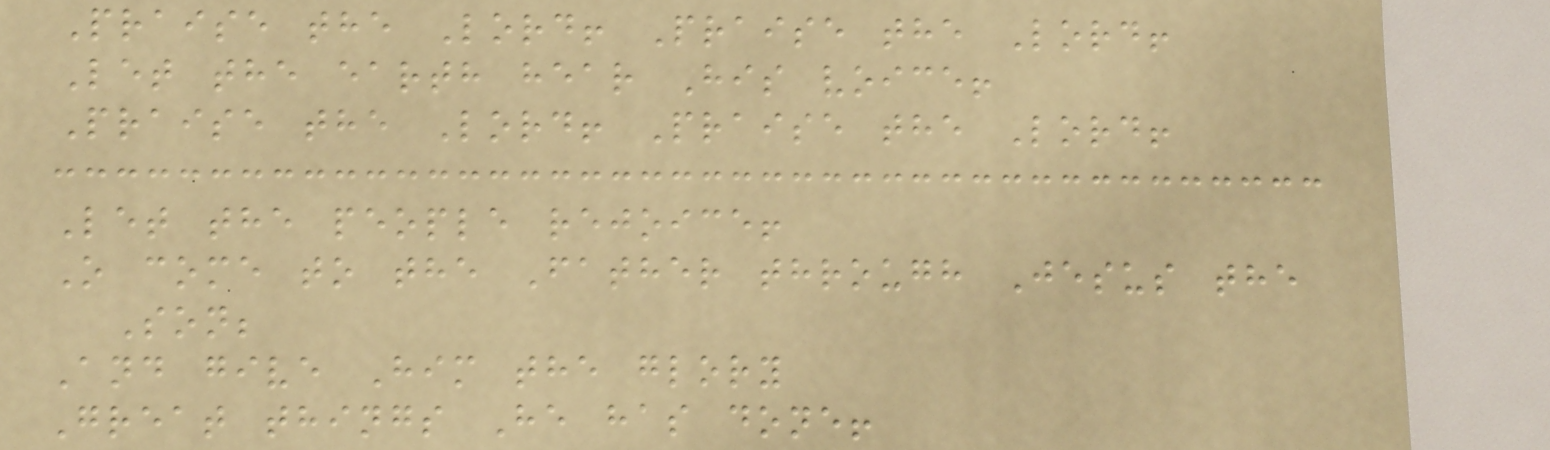Praise the Lord! Praise the Lord!
Let the earth hear His voice!
Praise the Lord! Praise the Lord!
Let the people rejoice!
O come to the Father through Jesus the
Son;
And give Him the glory
Great things He has done!
